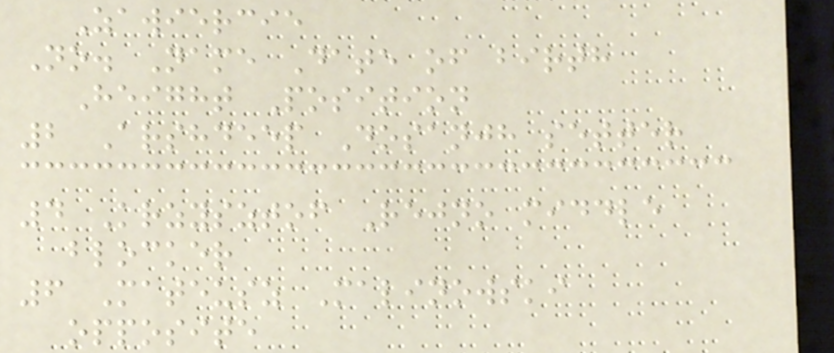Zawiercie
No. Name Date of birth
Height Position
2 Arshdeep Dosanjh setter
4 Krzysztof Rejno middle
blocker
6 Mateusz Malinowski
opposite
